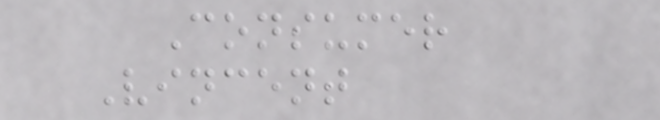Consumer
Vincent
